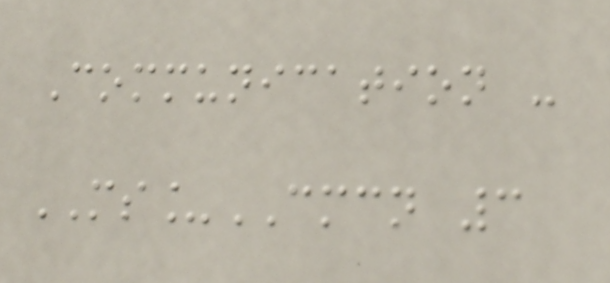Communication -
MS_CMCN 3
